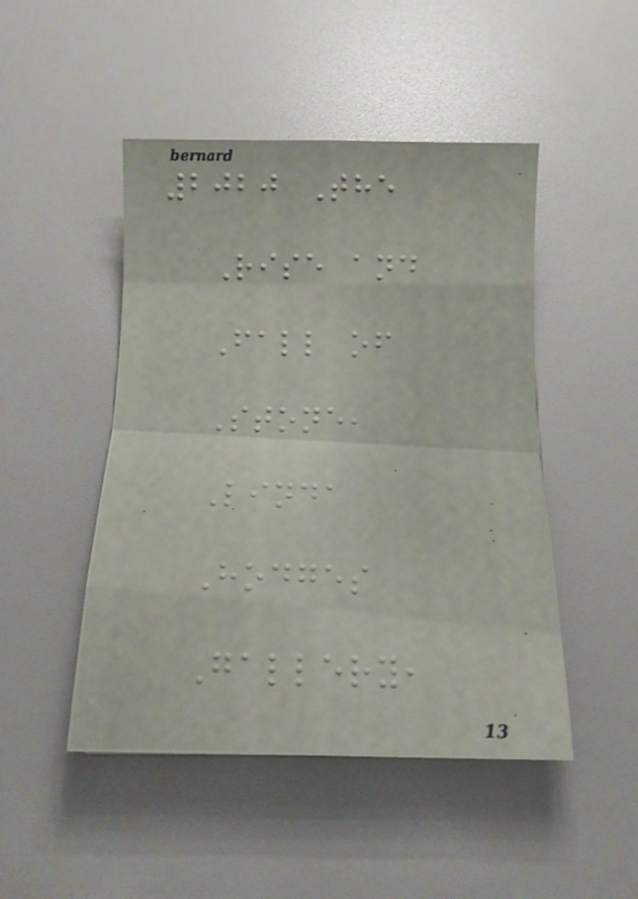2020 The
Rise and
Fall of
Stone,
Linda
Hodges
Gallery,
